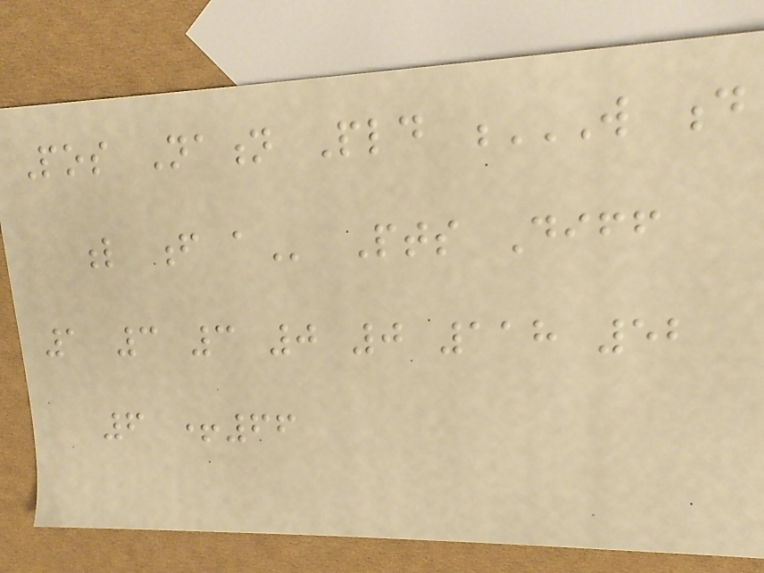Pos Nation Pld W D
L F A Pts Diff
1 3 3 0 0 118 52
6 +66
